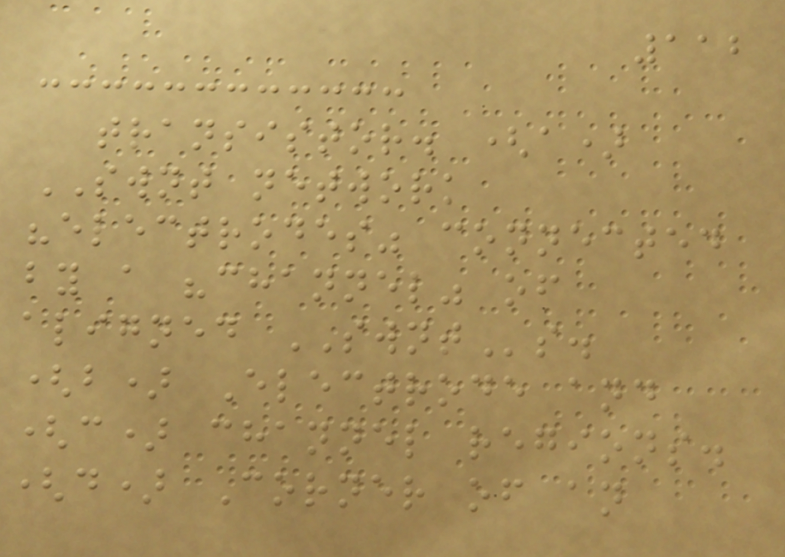112
transistor. (a)
SWNT network
"electrodes" connected
by a "channel" of
aligned SWNTs.
(b) Electrode and
(c) channel regions.
(d) Corner of an
